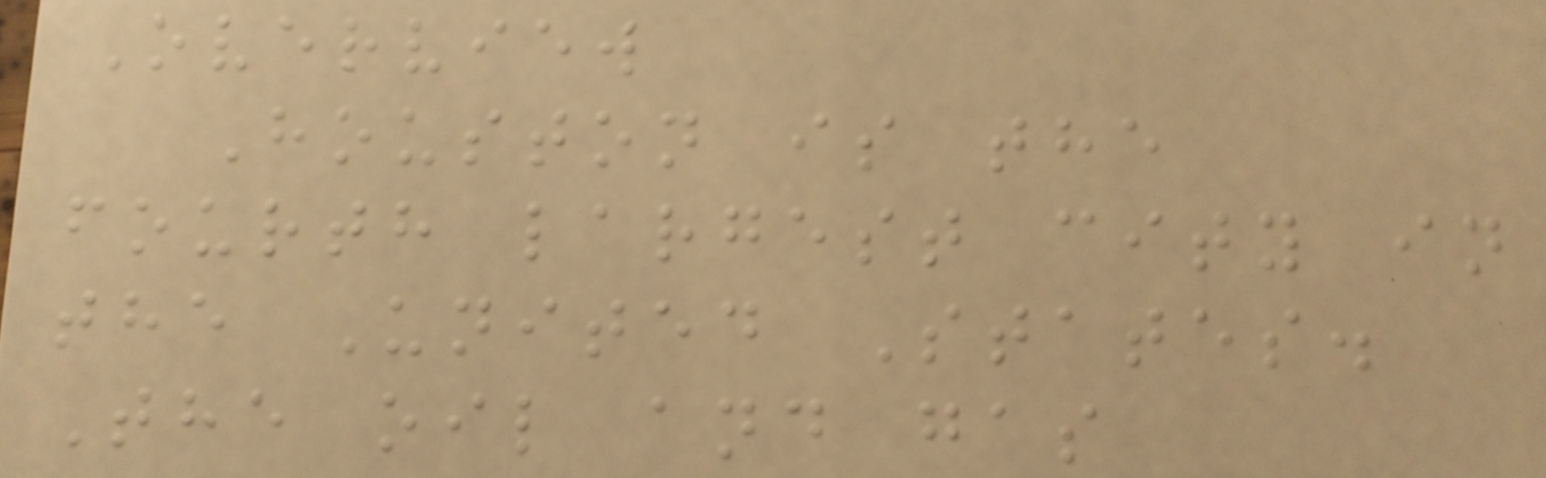Overview
Houston is the
fourth largest city in
the United States.
The oil and gas
